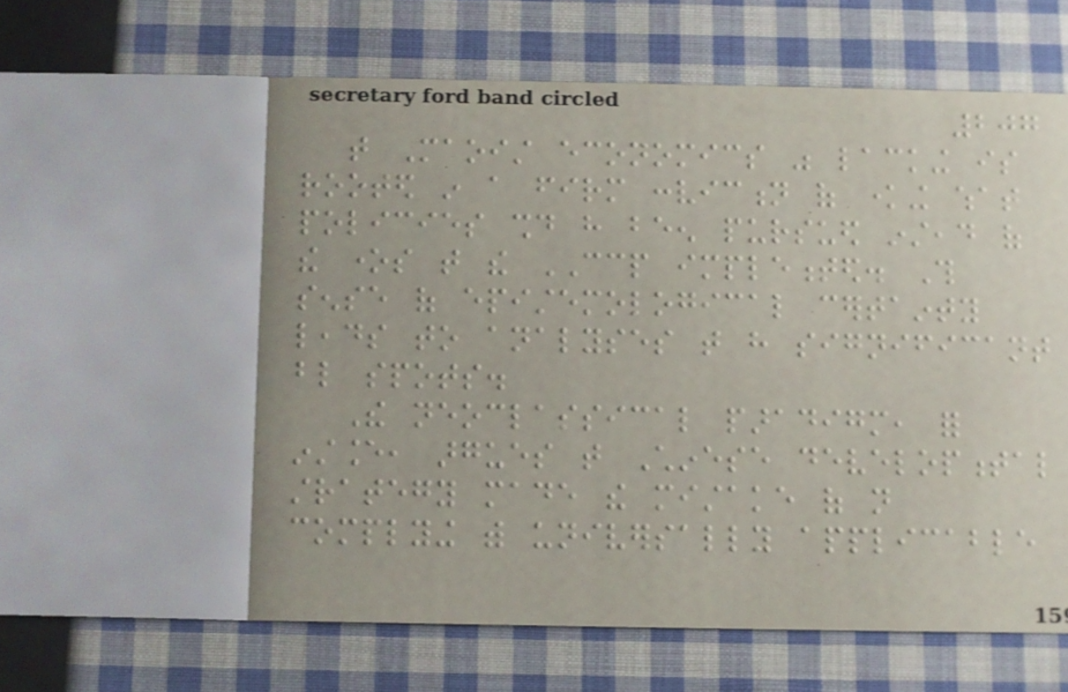207
that Maoist economics was lacking is
rooted in a firm conviction of knowing what
policies should have been pursued instead of
the ones that the CCP implemented. This
sense of epistemological certainty
leads to analyses that have significant
blind spots.
The neoclassical paradigm, for
instance, argues that Chinese developmental
strategy made the mistake of not
complying with universally applicable
